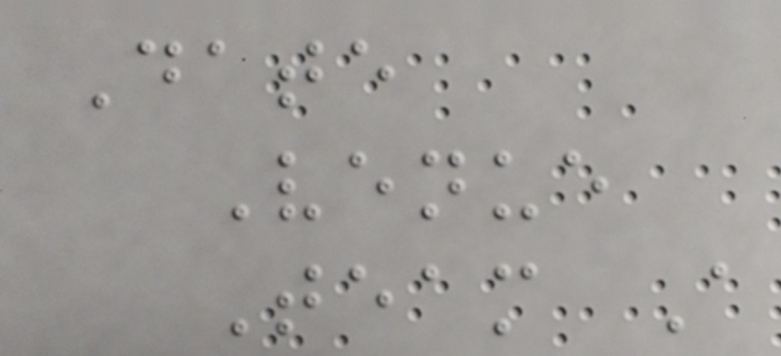Date
Venue
Team A
